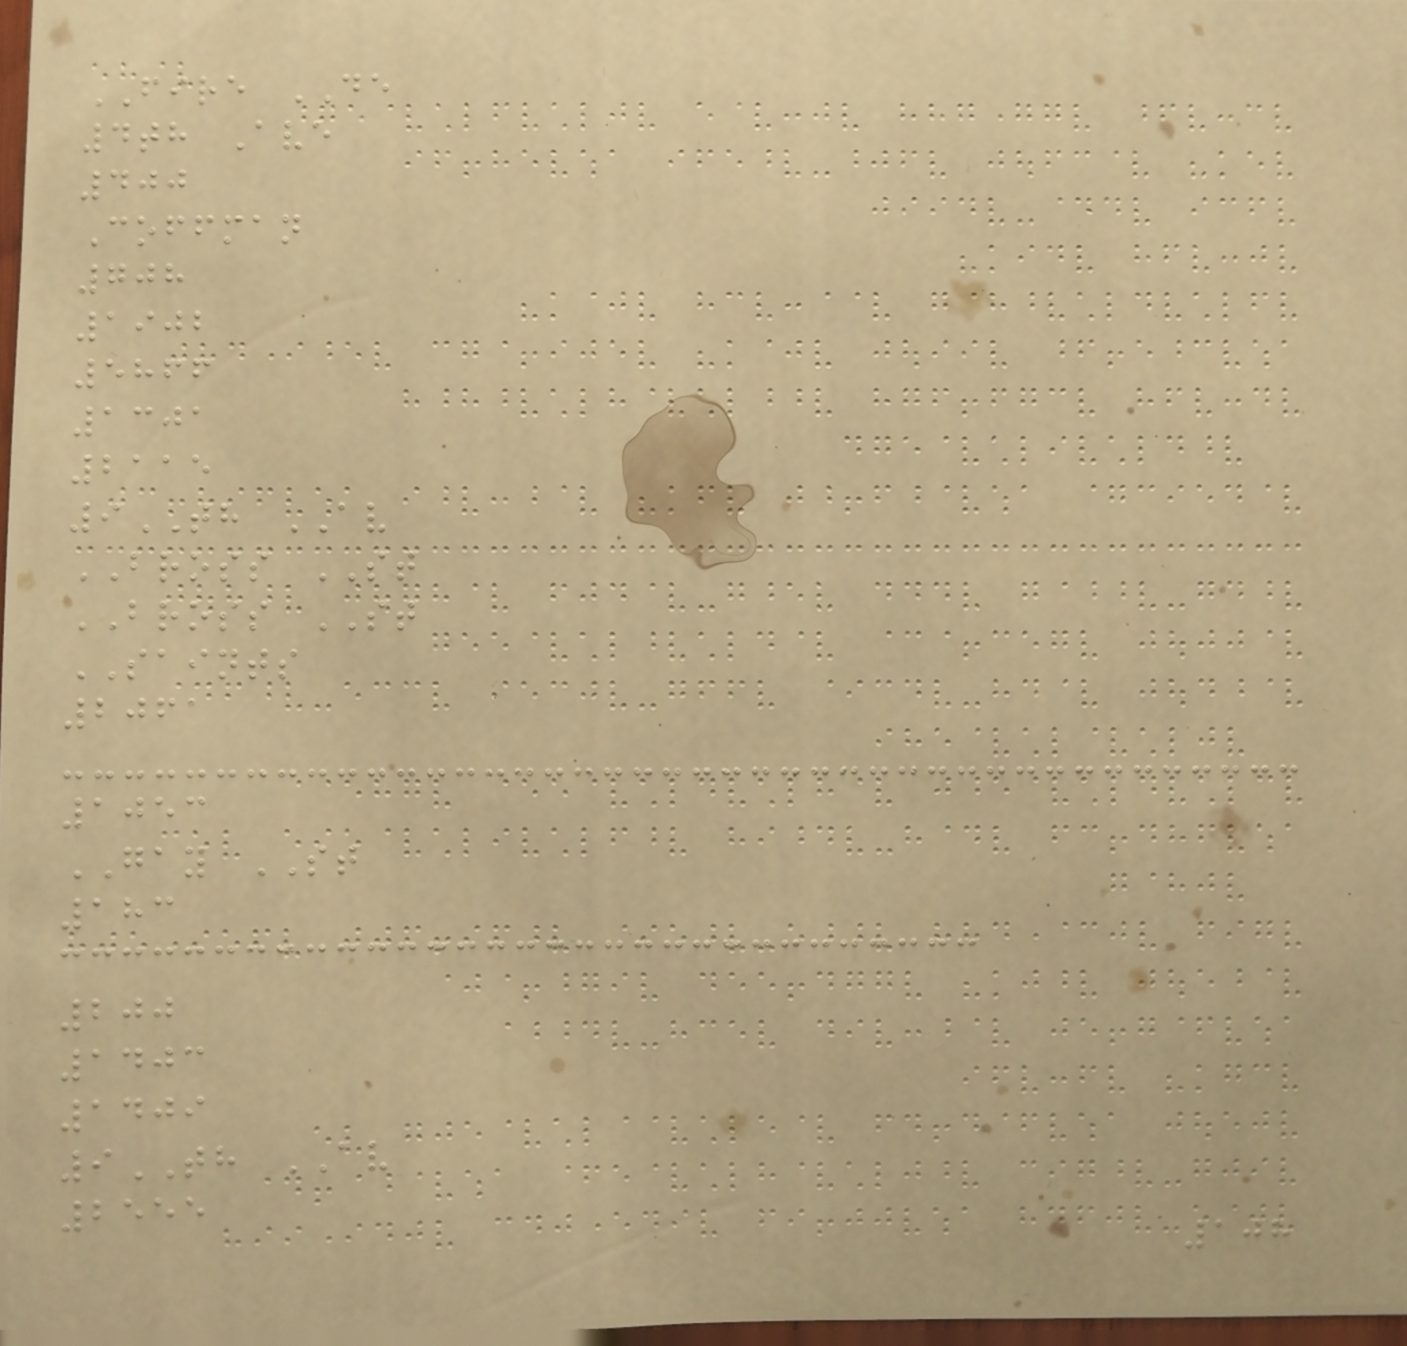FIRE DE
4th Ave
400
Coffman
708
1902
5866
1301
2115
9TH AV
BROSS ST
BROSS ST
SAINTS
2061
1053
GAY ST
183
200
1403
1409
9TH AV
2555
108
